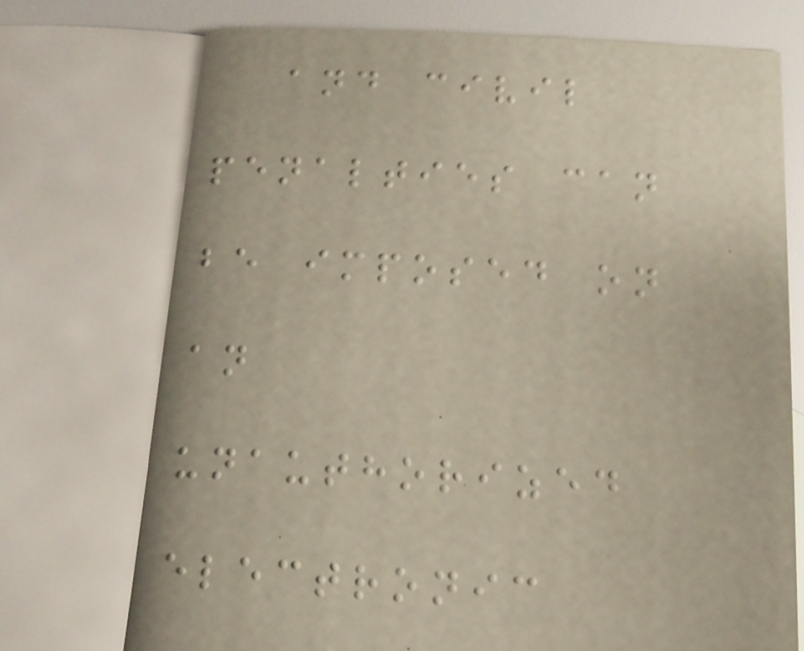and civil
penalties can
be imposed on
an
unauthorized
electronic
